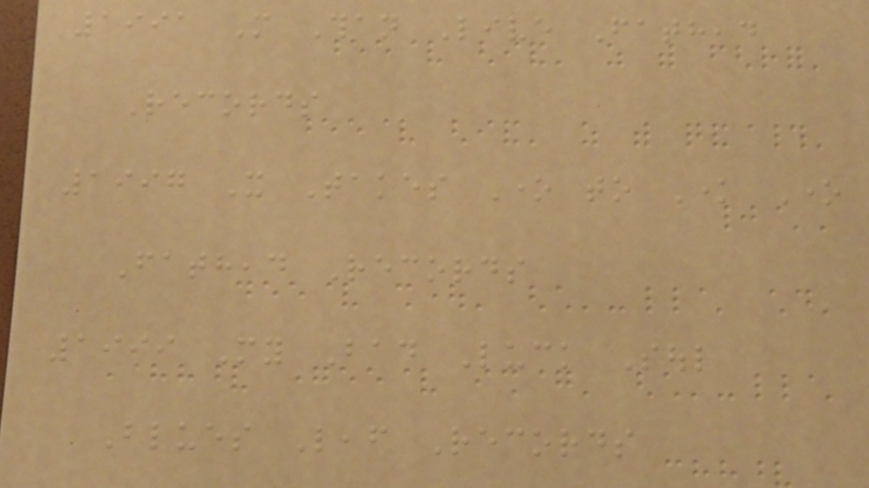1991 More Than Live Fathead
Records
1997 It Takes One to Know One
Fathead Records
1999 My Bad Luck Soul
Blues Leaf Records
